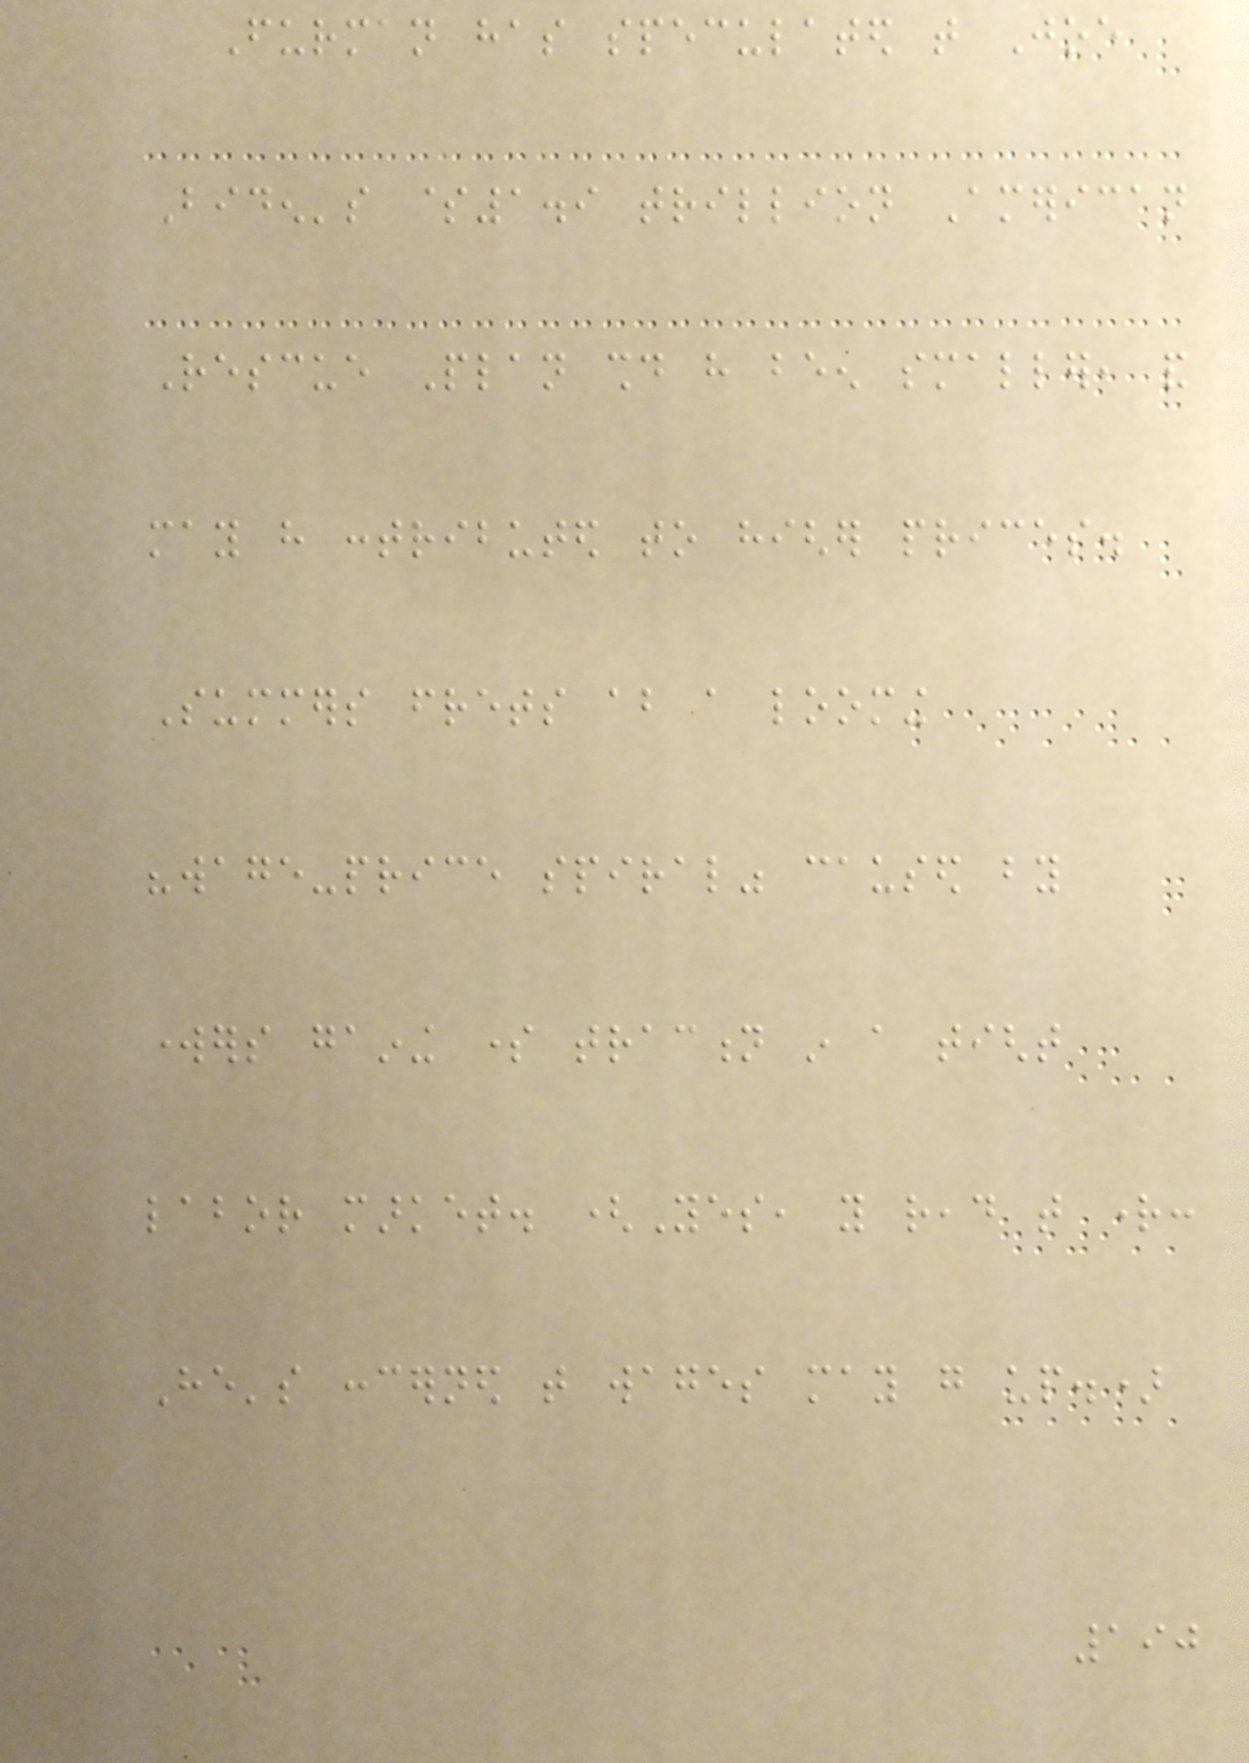Furman has speculated that Joe
Biden's $1.9 trillion American
Rescue Plan should have been smaller, and
may have contributed to higher prices.
Summers frets about a looming
"wage-price spiral" caused by
workers gaining some traction in a tight
labor market. (Yes, you read that right:
He's concerned that wages may go up.)
190
